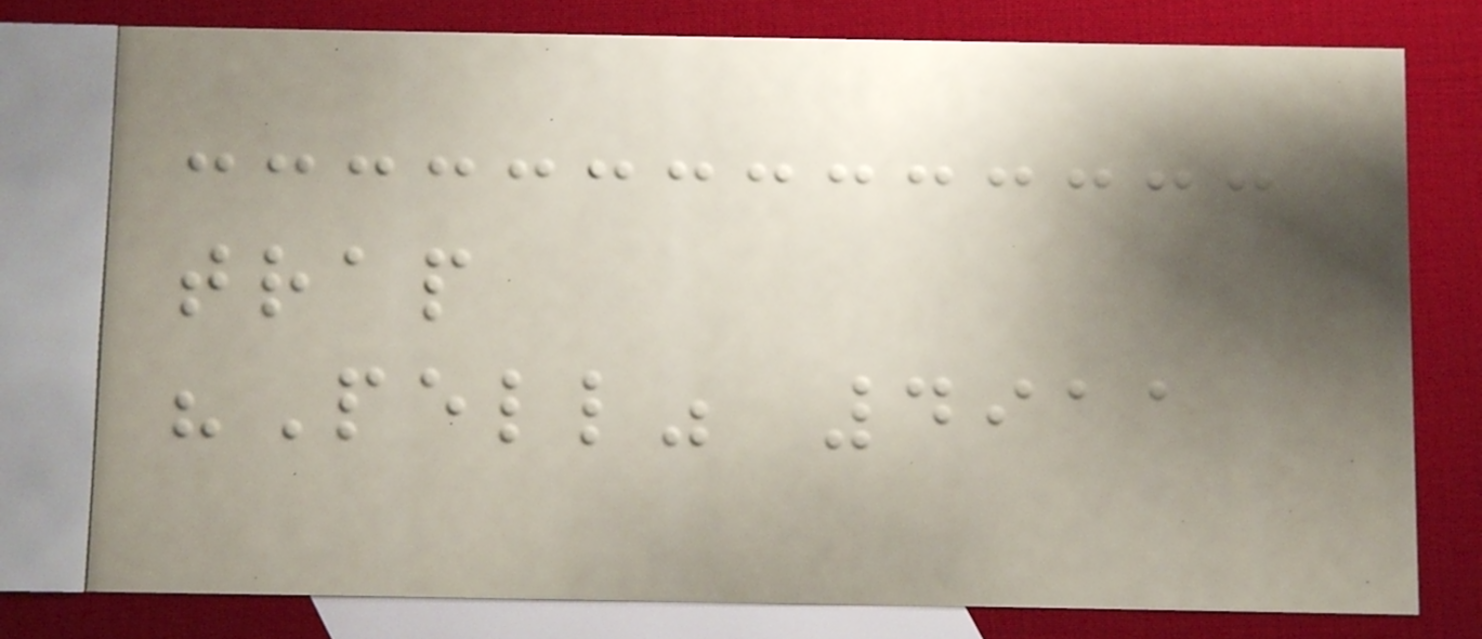trap
"Pell" 4911
